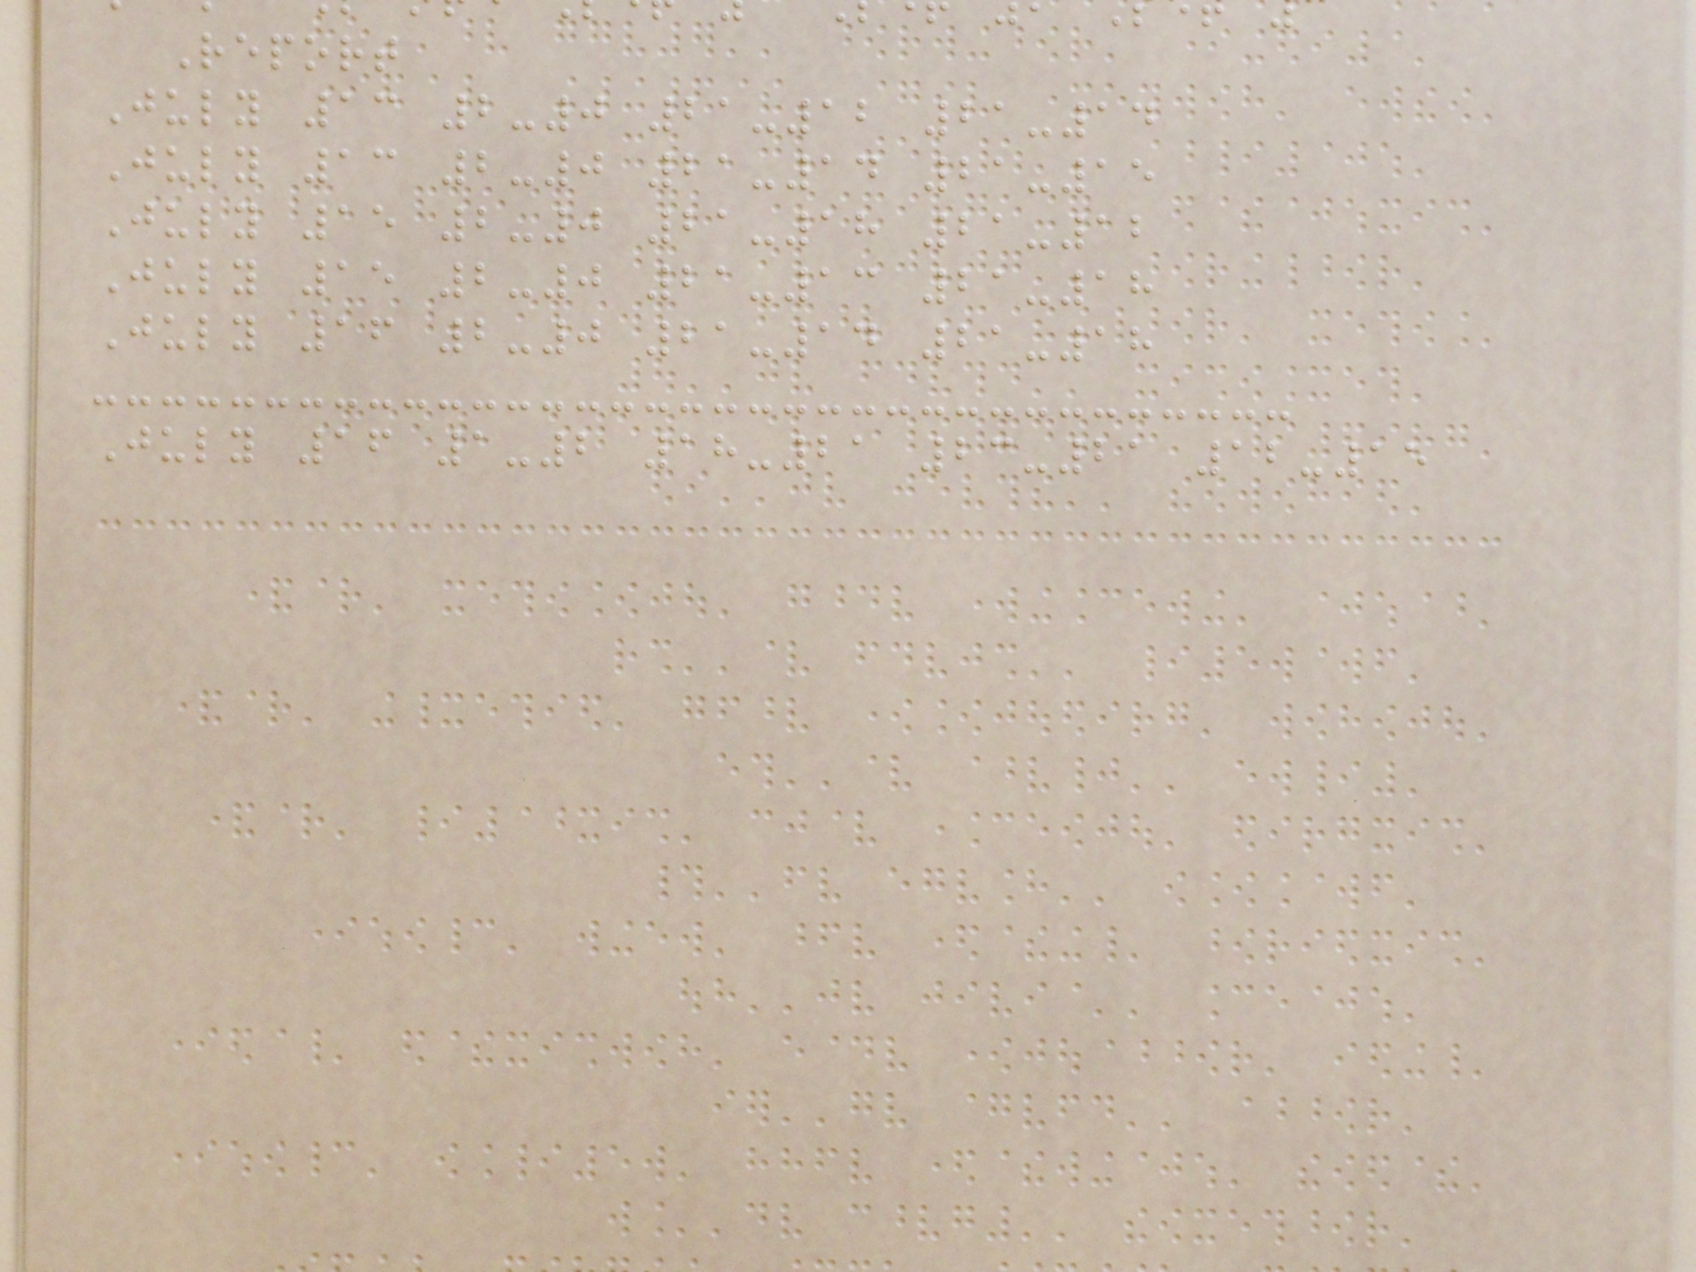Report
July 13 2-0 21-12 21-14
July 13 2-0 21-14 21-15
July 15 2-0 21-18 21-12
July 15 2-0 21-13 21-18
July 16 2-0 21-14 21-18
July 16 1-2 18-21 23-21 12-15
